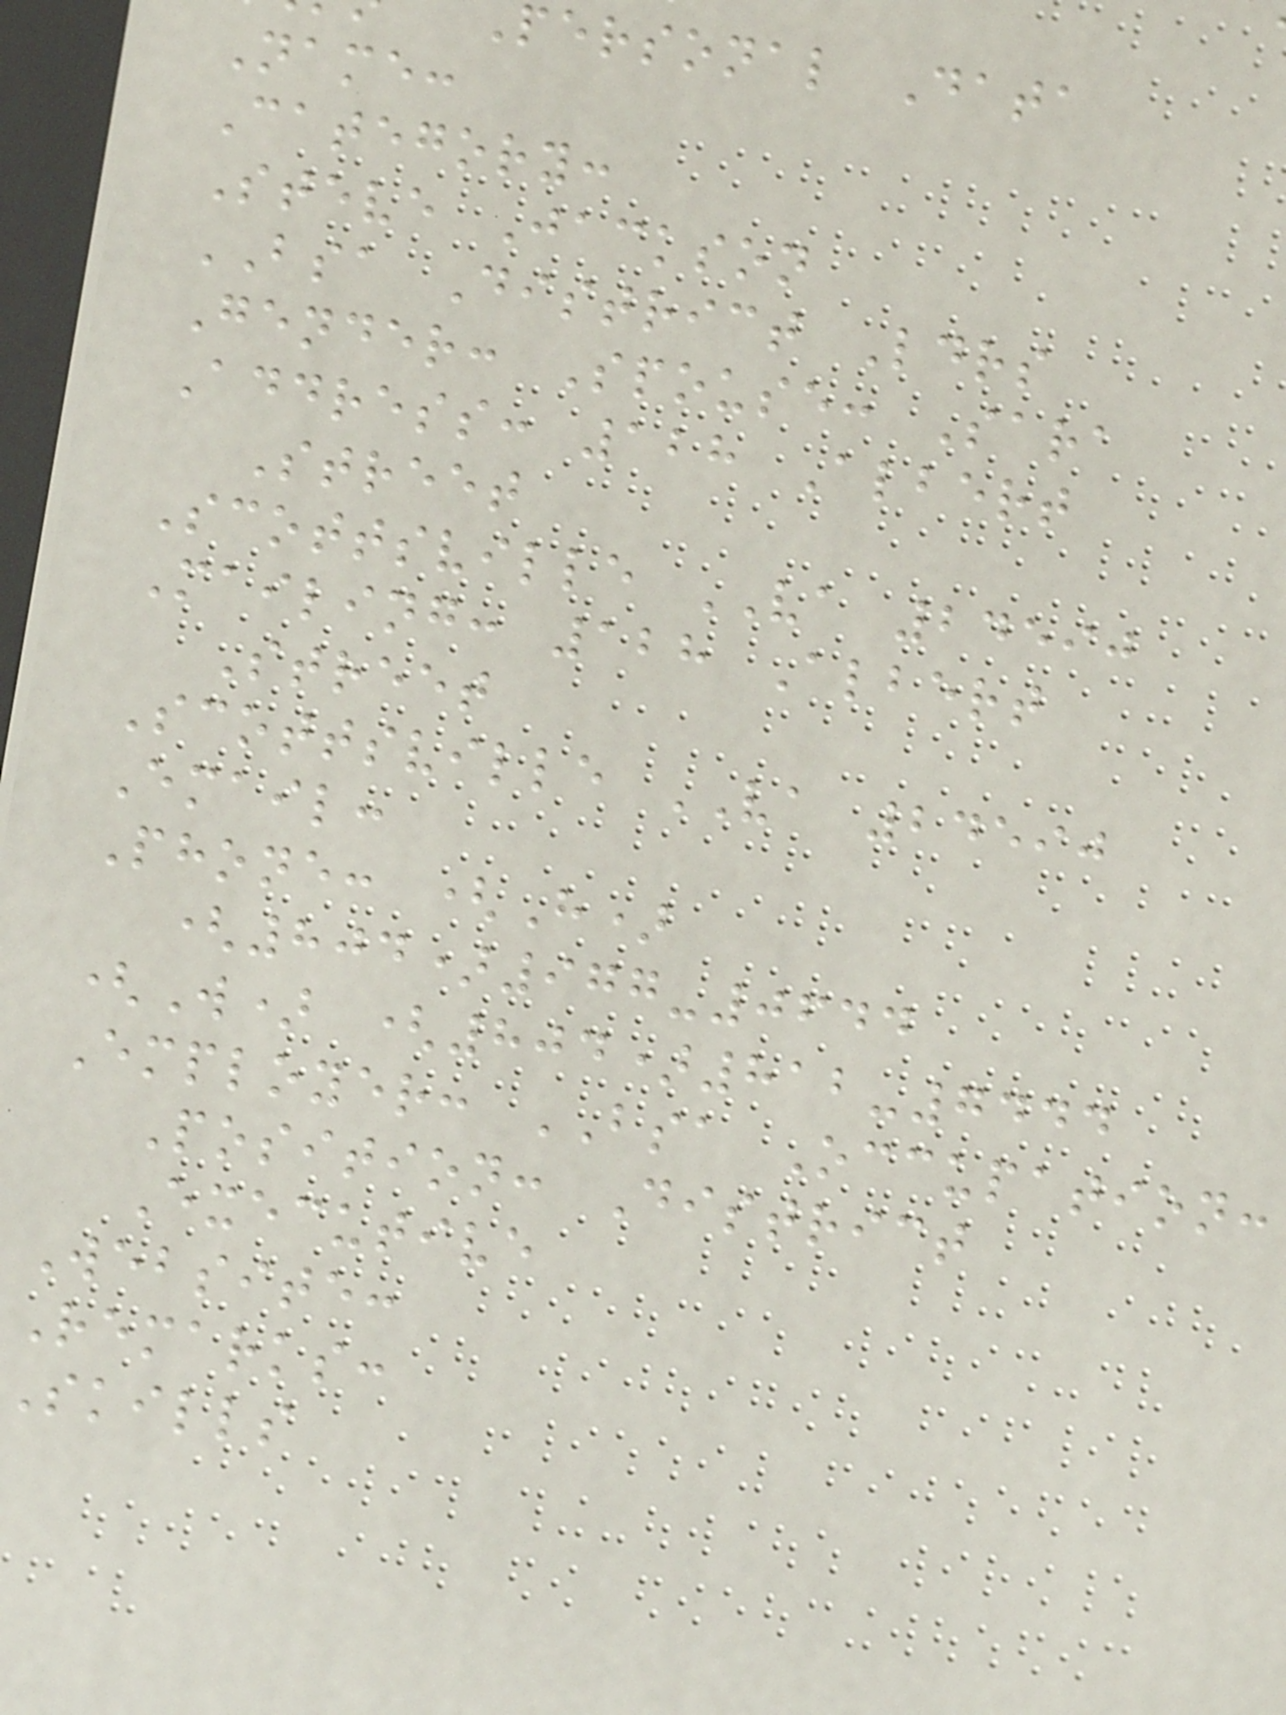personal Data
Name:
Category:
Steve Jackson
BSA District Ldrs
Gender: Spouse: Sara
Address: 128 Albert
Street
Scottsville VA 24590
Mailing: 128 Albert
Street
Scottsville VA 24590
Email:
Phone: (H)
(804)977-0644
(W) (804)812-7444
Employer: BSA Occupation:
Position: District
Executive
Website:
Remarks:
Skills
